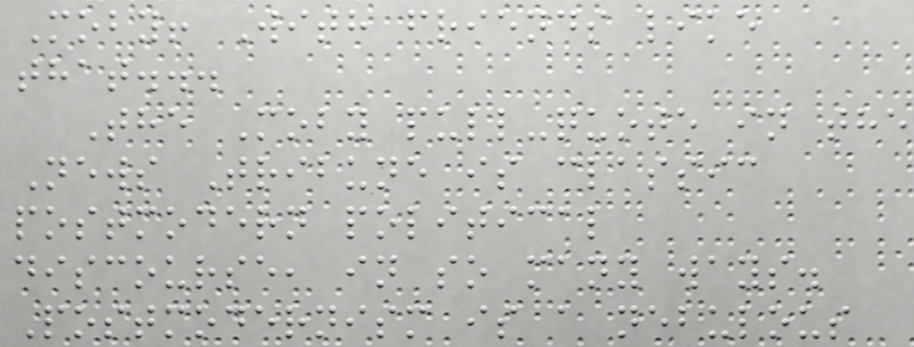Moby! With friends like
that...
The Moby pull-quote in the
News Tribune is classic
postmodern political
discourse, in so many ways.
Postmodernism is a nebulous
